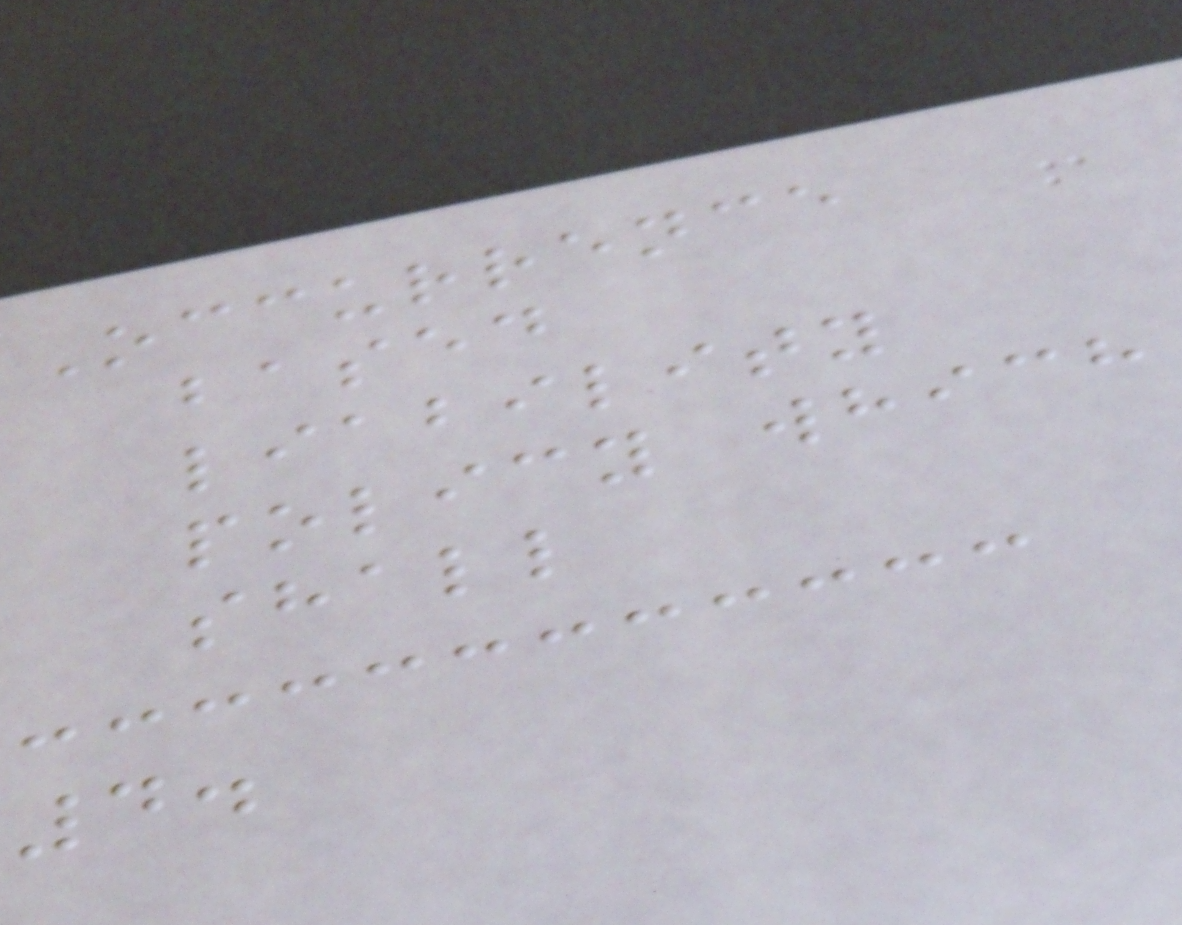Occurrence
based
liability
policy which
shall
4.
